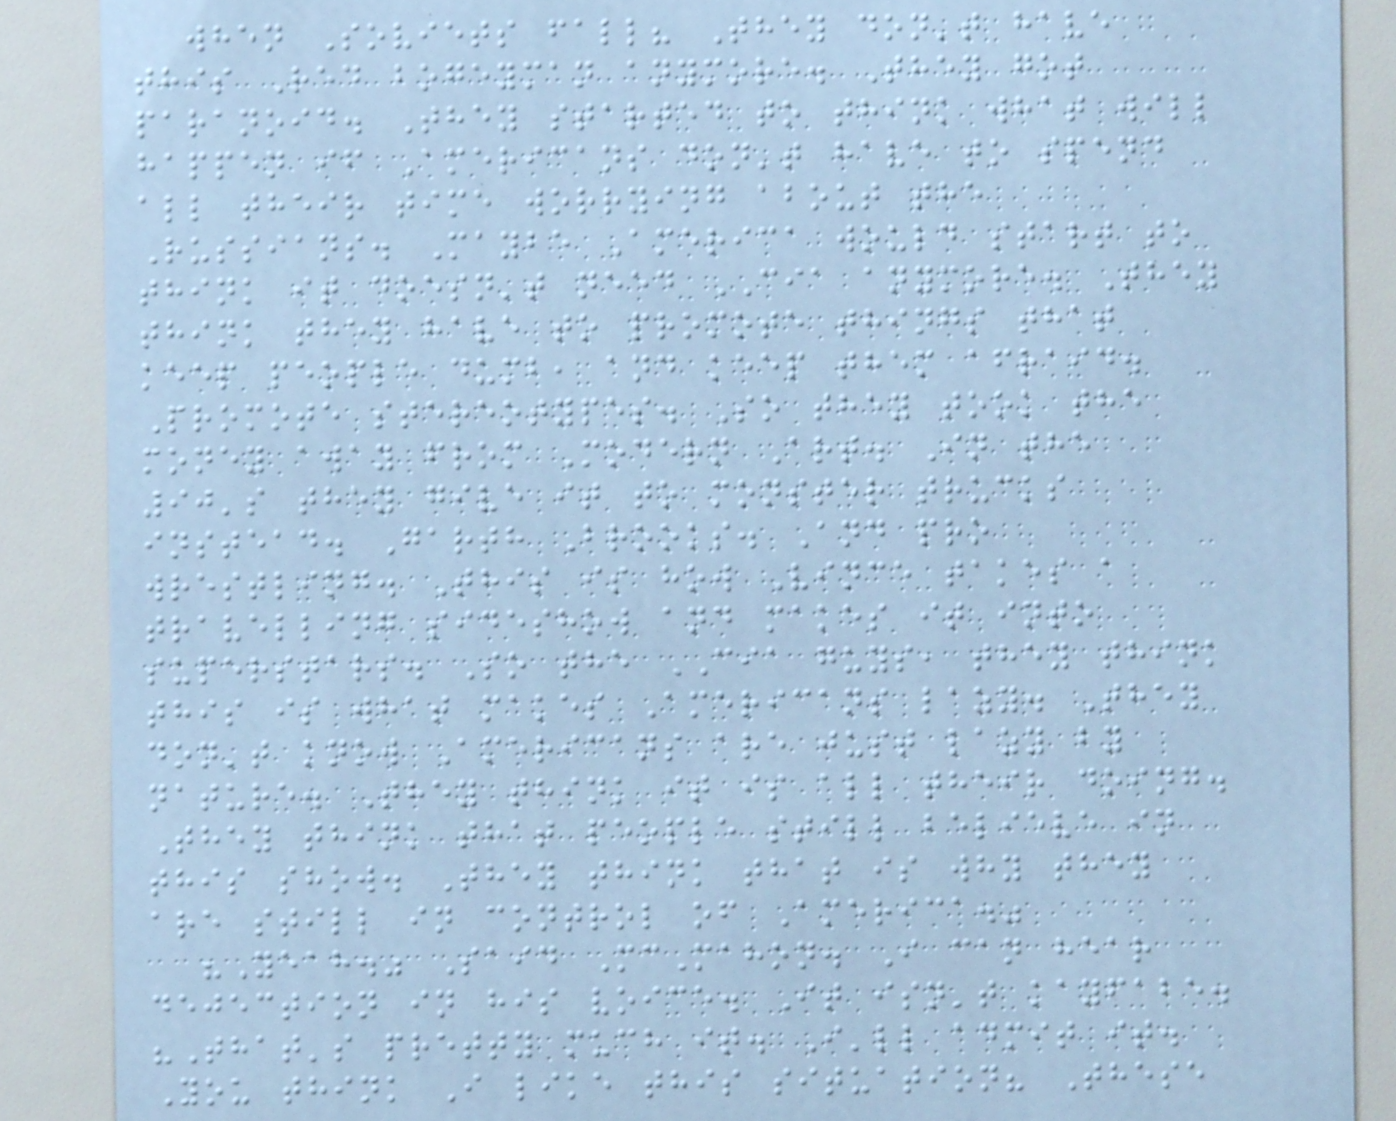when Soviets fall? They don't have
this Red bogeyman anymore. They got
paranoid. They started to think what will
happen if Americans don't have to spend
all their time worrying about the
Russians. Maybe America would start to
think it doesn't need CIA anymore. They
think they have to promote things that
keep people dumb, and keep them afraid.
Promote stereotypes. So they took the
money away from Modern Art. In the
90's they give it to monster trucks
instead. Garth Brooks. And pro
wrestling. This is how Vince takes a
travelling sideshow and makes it into
superstars. So the CIA guys, they think
this is what makes Americans lazy. They
don't know Americans are just lazy by
nature. They think it is all their doing.
They think that people still believe in
this show. They think that is why they
are still in control of America."
"Yeah." Said McMahon. I can hear
dejection in his voice. It isn't kayfabe.
"That's pretty much it. I'll admit it.
You think I like this situation? These
